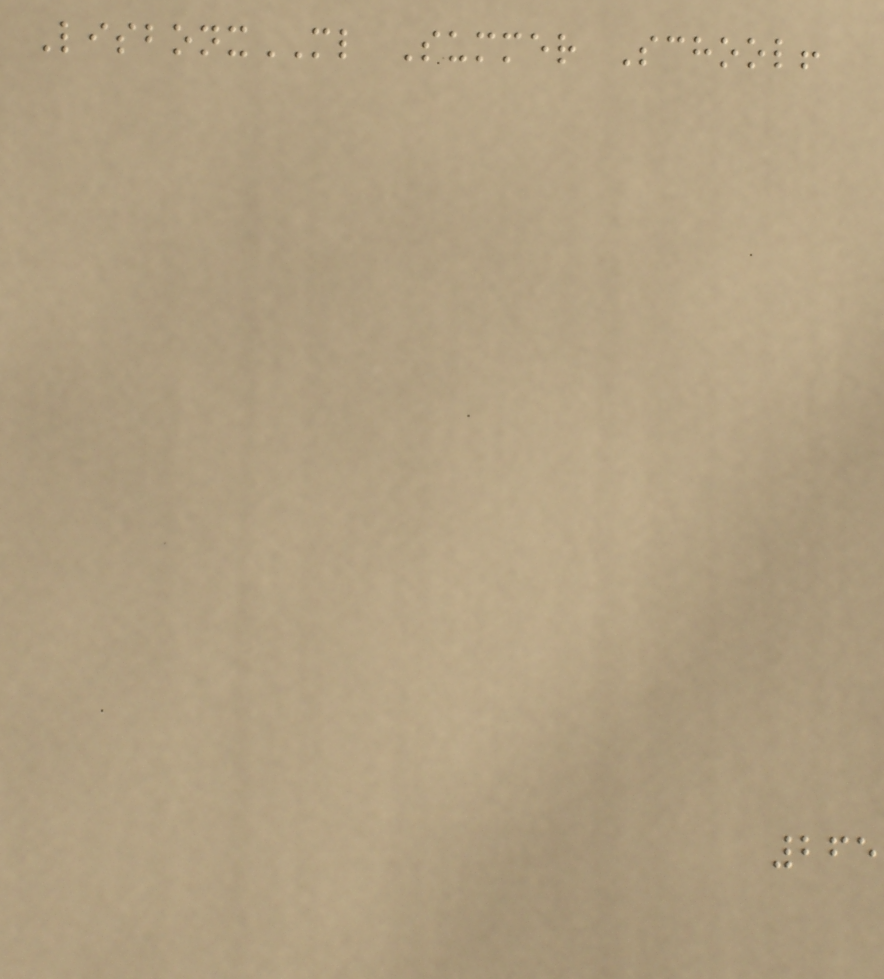LisbonxML Summer School!
265
